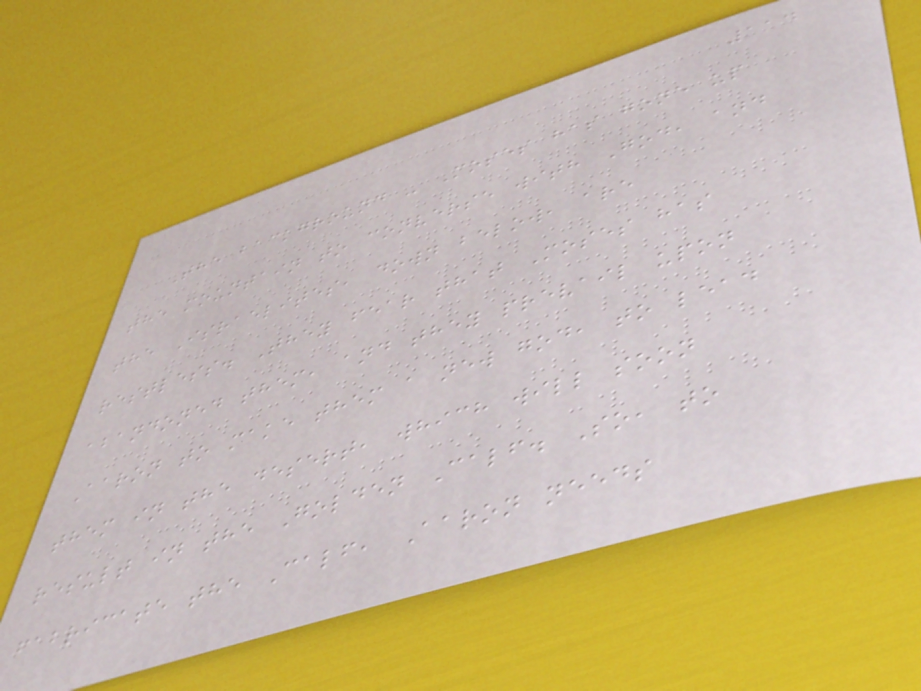114
The background - Moses has gone up
the mountain to converse with God, and
the Israelites, down below, are
restless. They fear that Moses has
abandoned them, and they prevail upon
Aaron to make them a new god, to lead
them in the desert, which will soon
result in the Golden Calf. So, to
fabricate the Calf, Aaron needs
